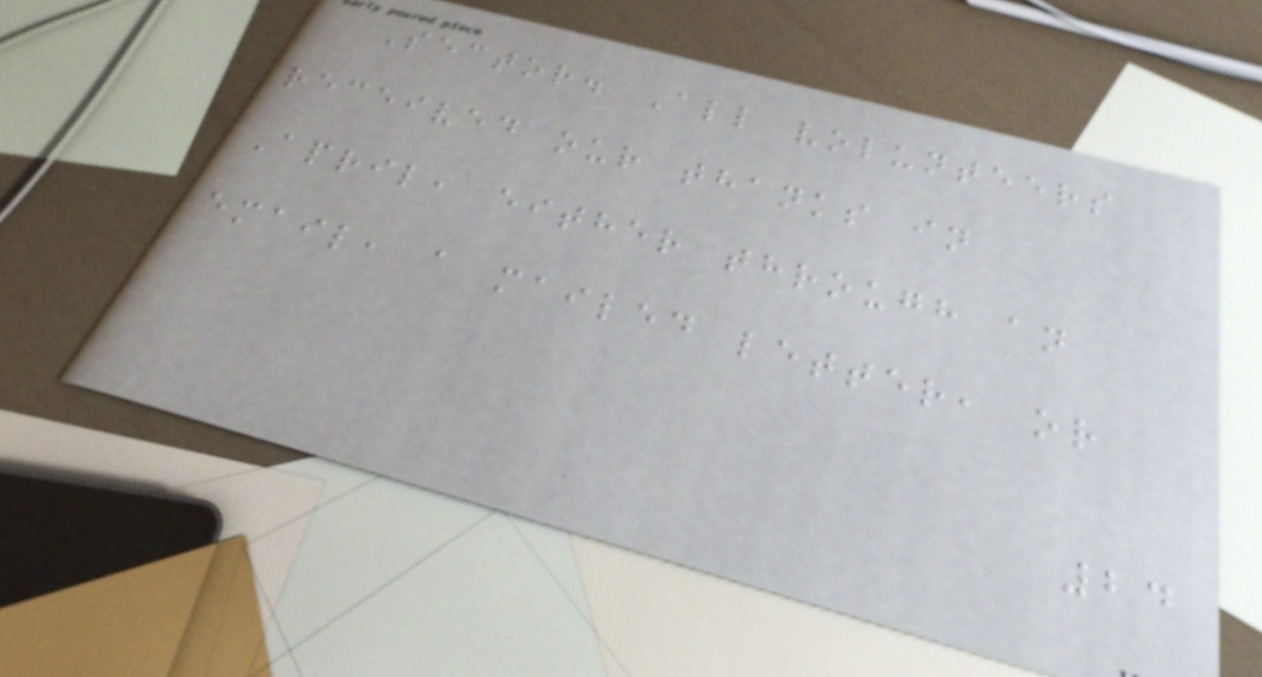Sector. All volunteers
received our thanks in
April, either through an
email, a mailed letter, or
24
